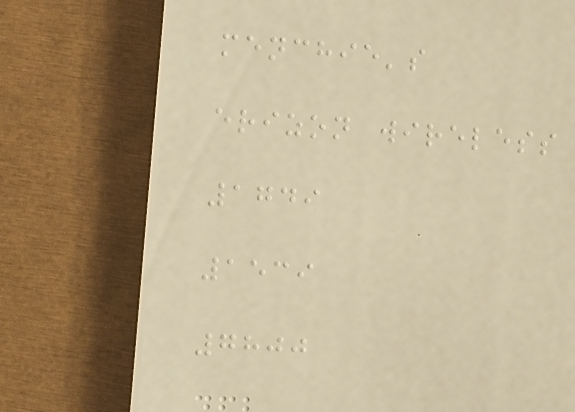menchie's
erizon wireless
1749
1539
7800
